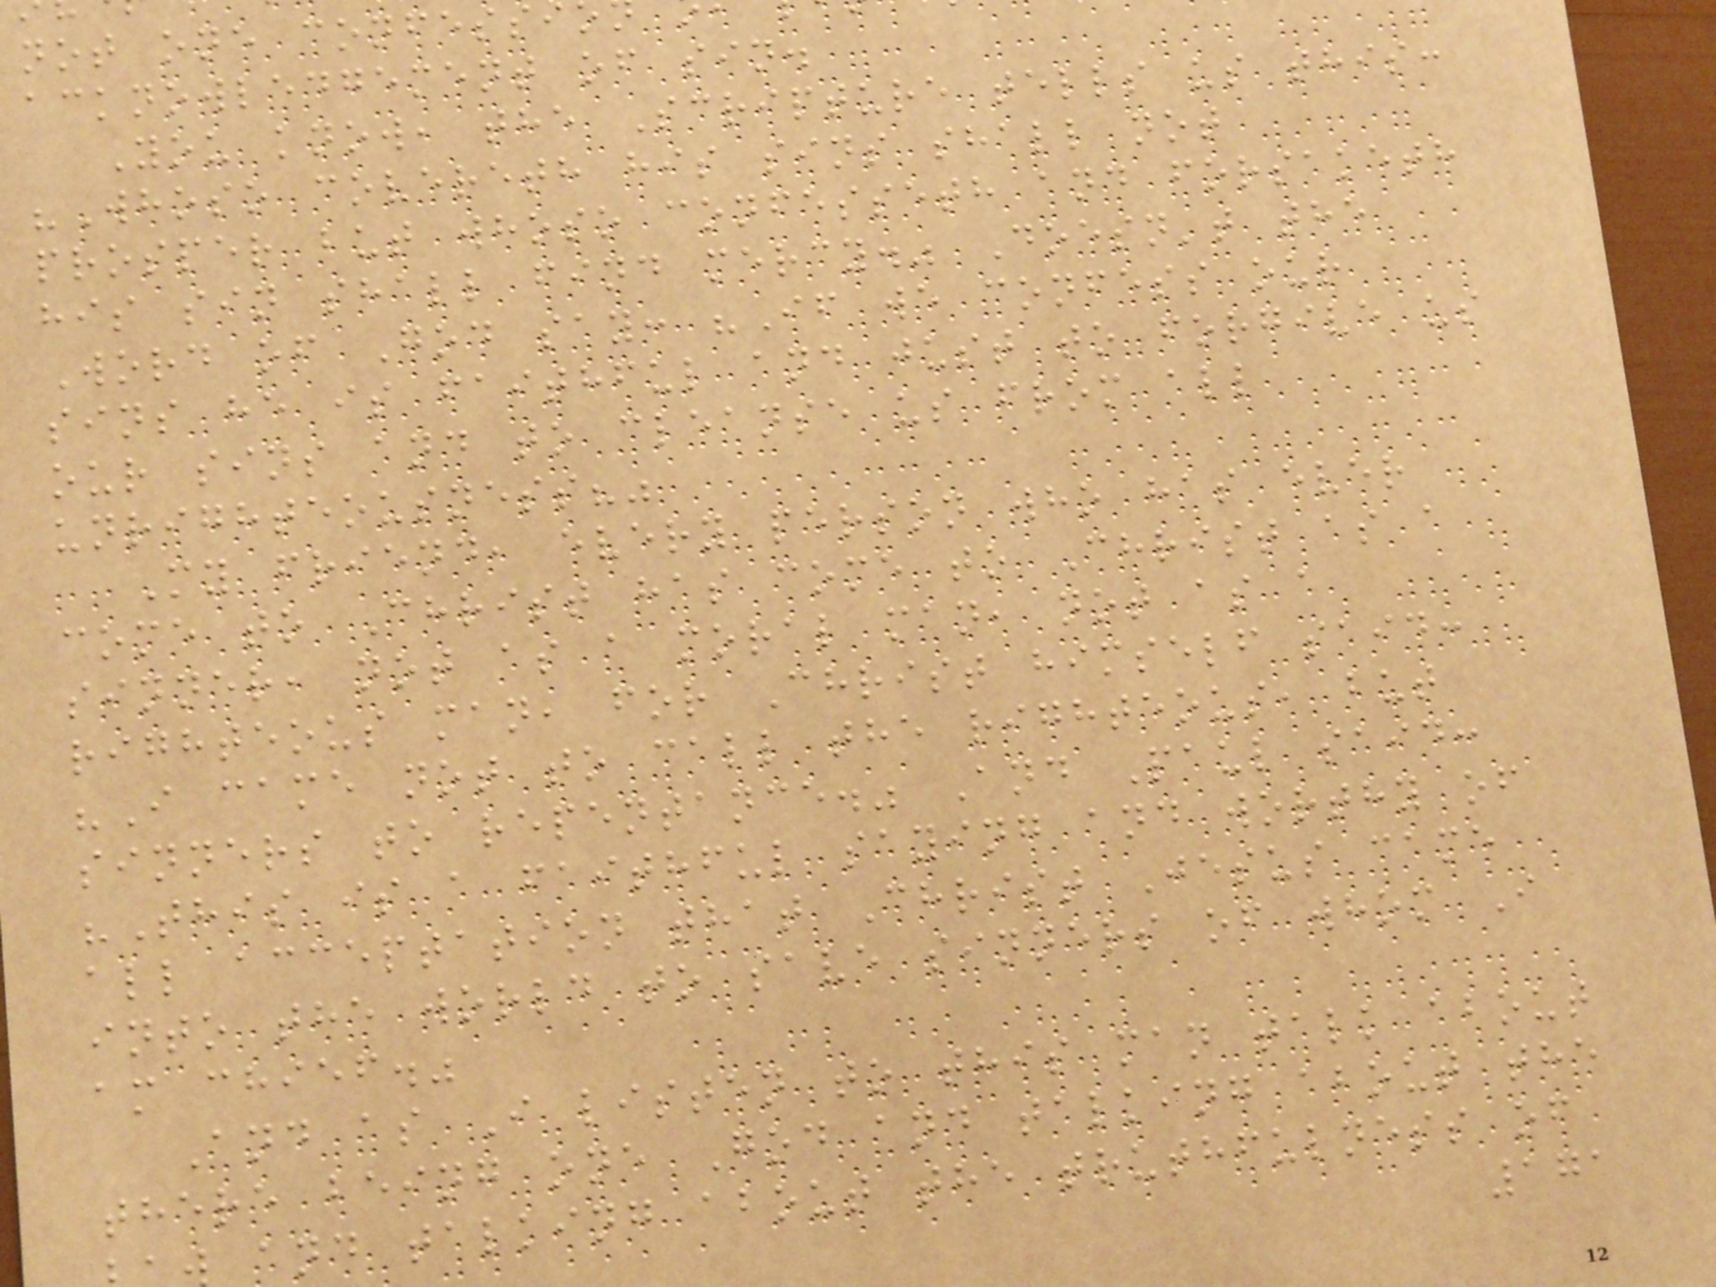not one confessi
acknowledgement of sin.
You know, the Scripture tells us this:
"Whoso covereth his sins shall not
prosper but whoso confesseth and forsaketh
his sin shall find mercy." Doesn't the
Word of God say: "If we confess our
sins he is faithful and just to forgive us
our sins and to cleanse us from all
unrighteousness?"
My friend, every person who has ever
come to Christ has come to Christ as a
sinner, not as a moral man, not as a
righteous man, for Christ himself said:
"I came not to call the righteous, but
sinners to repentance." And Paul said:
"This is a faithful saying and worthy of
all acceptation that Christ Jesus came
into the world to save sinners of whom I
am chief."
And as I listen to this man talk about
there being one God and talking about the
and talking about the truthfulness of
171
